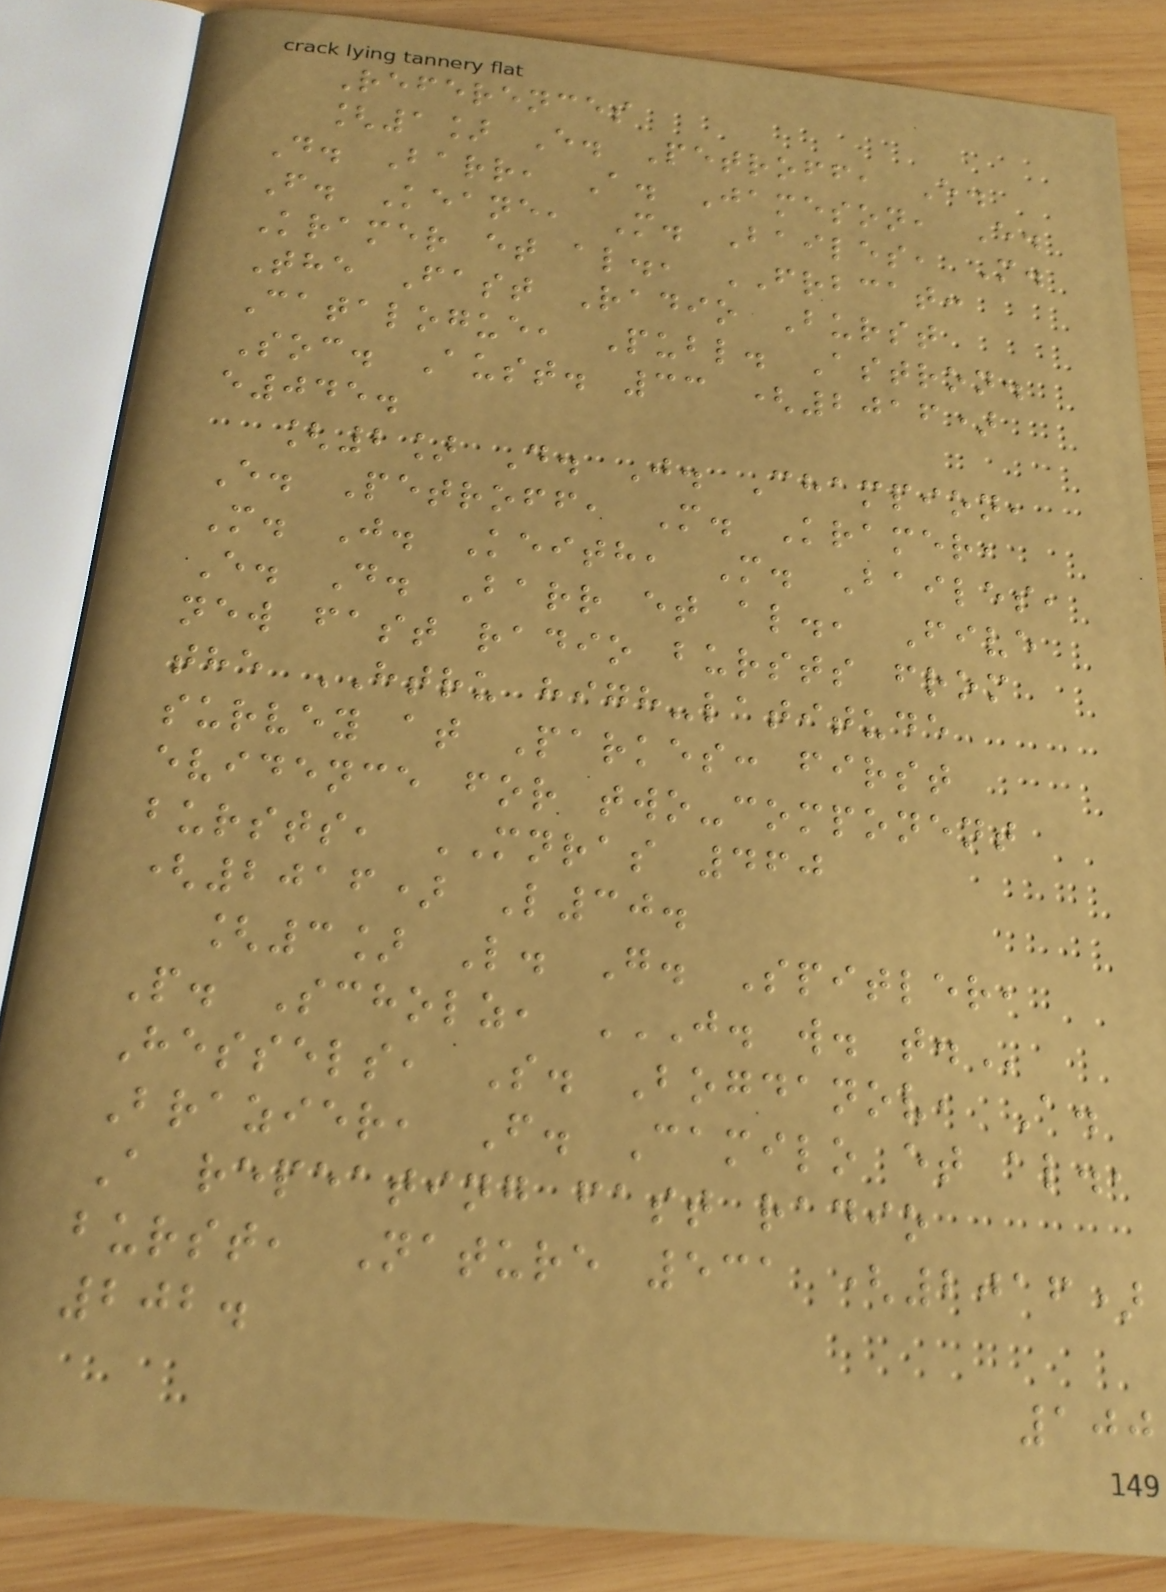References
[1] E. Petroff, E.
D. Barr, A. Jameson, E.
F. Keane, M. Bailes, M.
Kramer et al., FRBCAT:
The Fast Radio Burst
Catalogue, Publ. Astron.
Soc. Aust. 33 (2016)
e045.
[2] D. J. Champion,
E. Petroff, M. Kramer,
M. J. Keith, M. Bailes,
E. D. Barr et al., Five
new fast radio bursts from
the HTRU high-latitude
survey at Parkes: first
evidence for two-component
bursts, MNRAS 460
(2016) L30.
[3] L. G. Spitler,
P. Scholz, J. W. T.
Hessels, S. Bogdanov, A.
Brazier, F. Camilo et al.,
A repeating fast radio
burst, Nature 531 (2016)
202.
100
